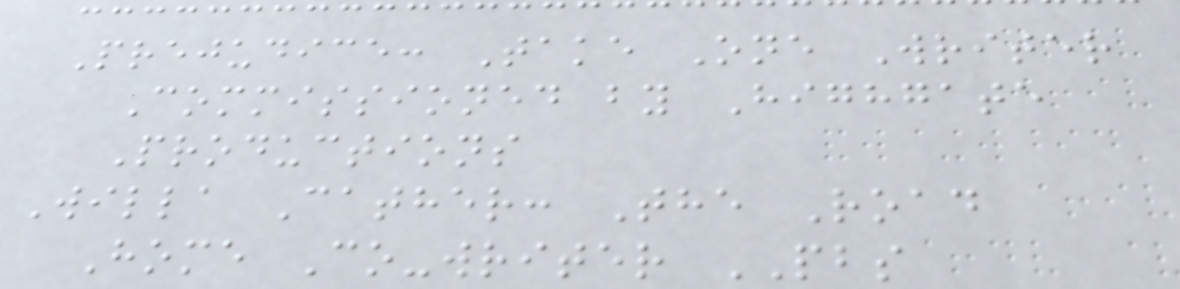Prejudice: Take One Writer
Commissioned by Highgate
Productions
Willa Cather: The Road
Home Co-writer PBS
